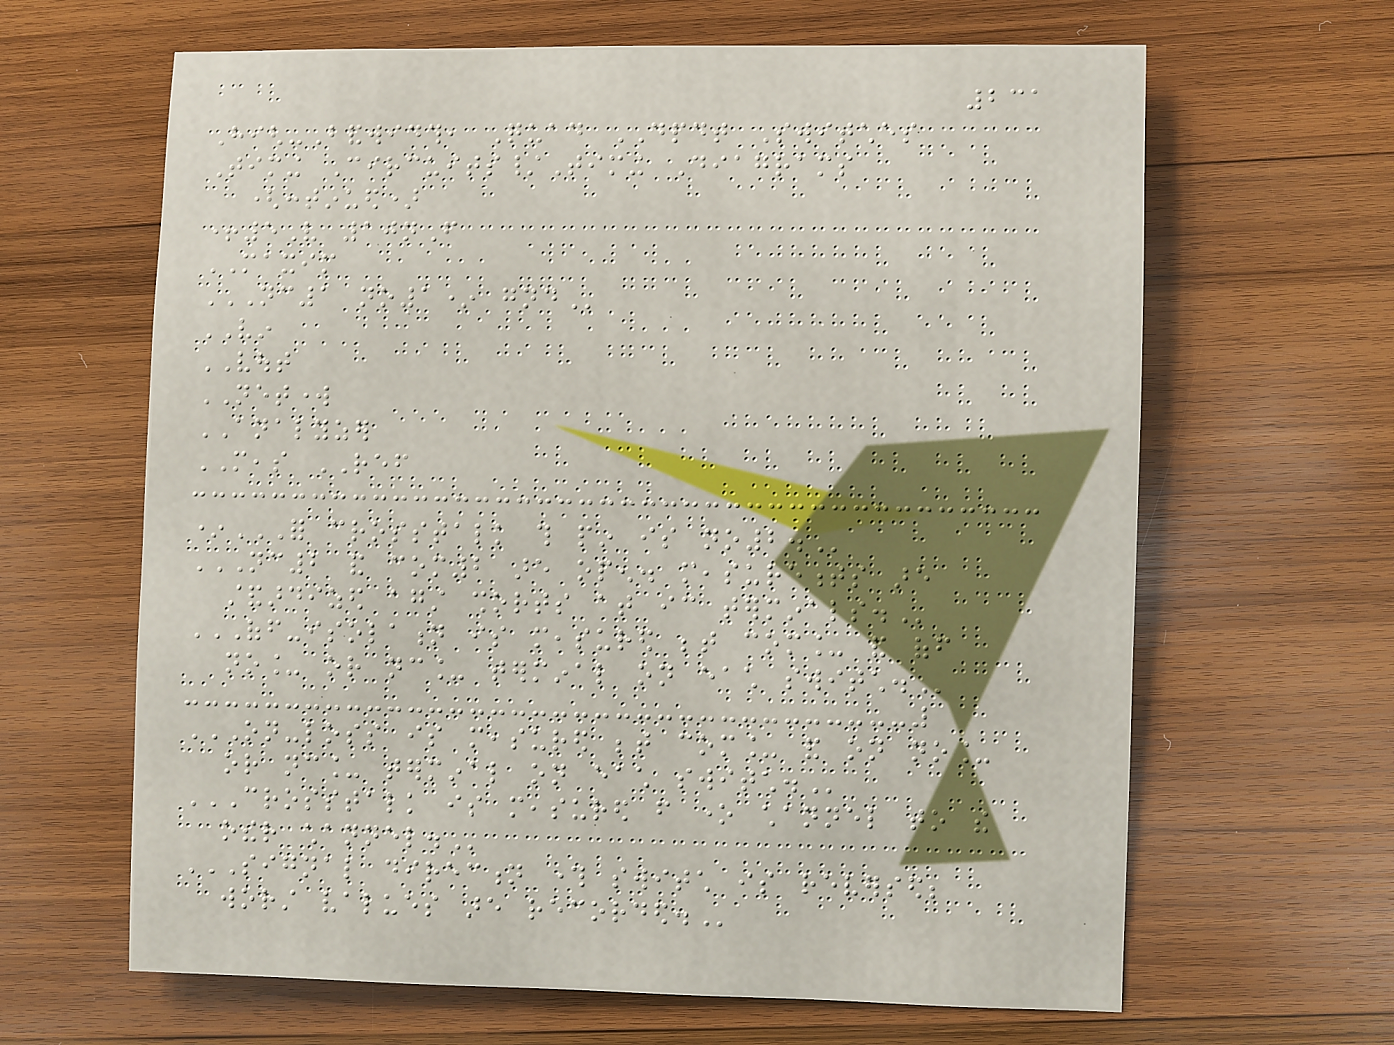231
High-Bandwidth, Quad DPDT Switches
Timing Circuits/Timing Diagrams
(continued)
+5V 10nF
MAXIM
NC1 NO1* GND
VIN
VOUT
NETWORK
ANALYZER
MEAS REF
*FOR CROSSTALK THIS PIN IS NO2.
NC2 AND COM2 ARE OPEN. MEASUREMENTS ARE
STANDARDIZED AGAINST SHORTS AT IC TERMINALS.
OFF-ISOLATION IS MEASURED BETWEEN COM_ AND OFF
NO_ OR NC_ TERMINAL ON EACH SWITCH.
ON-LOSS IS MEASURED BETWEEN COM_ AND ON NO_
OR NC_ TERMINAL ON EACH SWITCH.
CROSSTALK IS MEASURED FROM ONE CHANNEL TO THE
OTHER CHANNEL.
SIGNAL DIRECTION THROUGH SWITCH IS REVERSED;
WORST VALUES ARE RECORDED.
